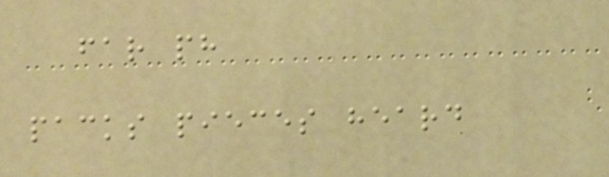far ph
packs pieces heard
